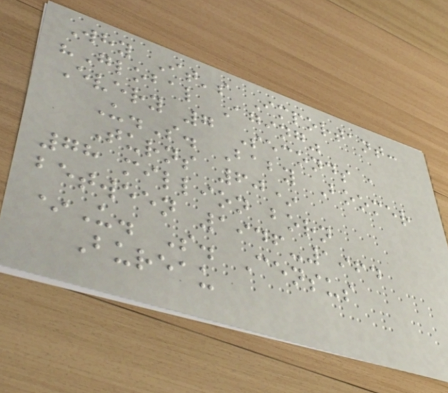Why It's Important:
"Global Aging"
Every 7 Seconds a
U.S. Baby Boomer
Turns 60*
78 million born
between 1946-1964
*U. S. Census
Bureau
